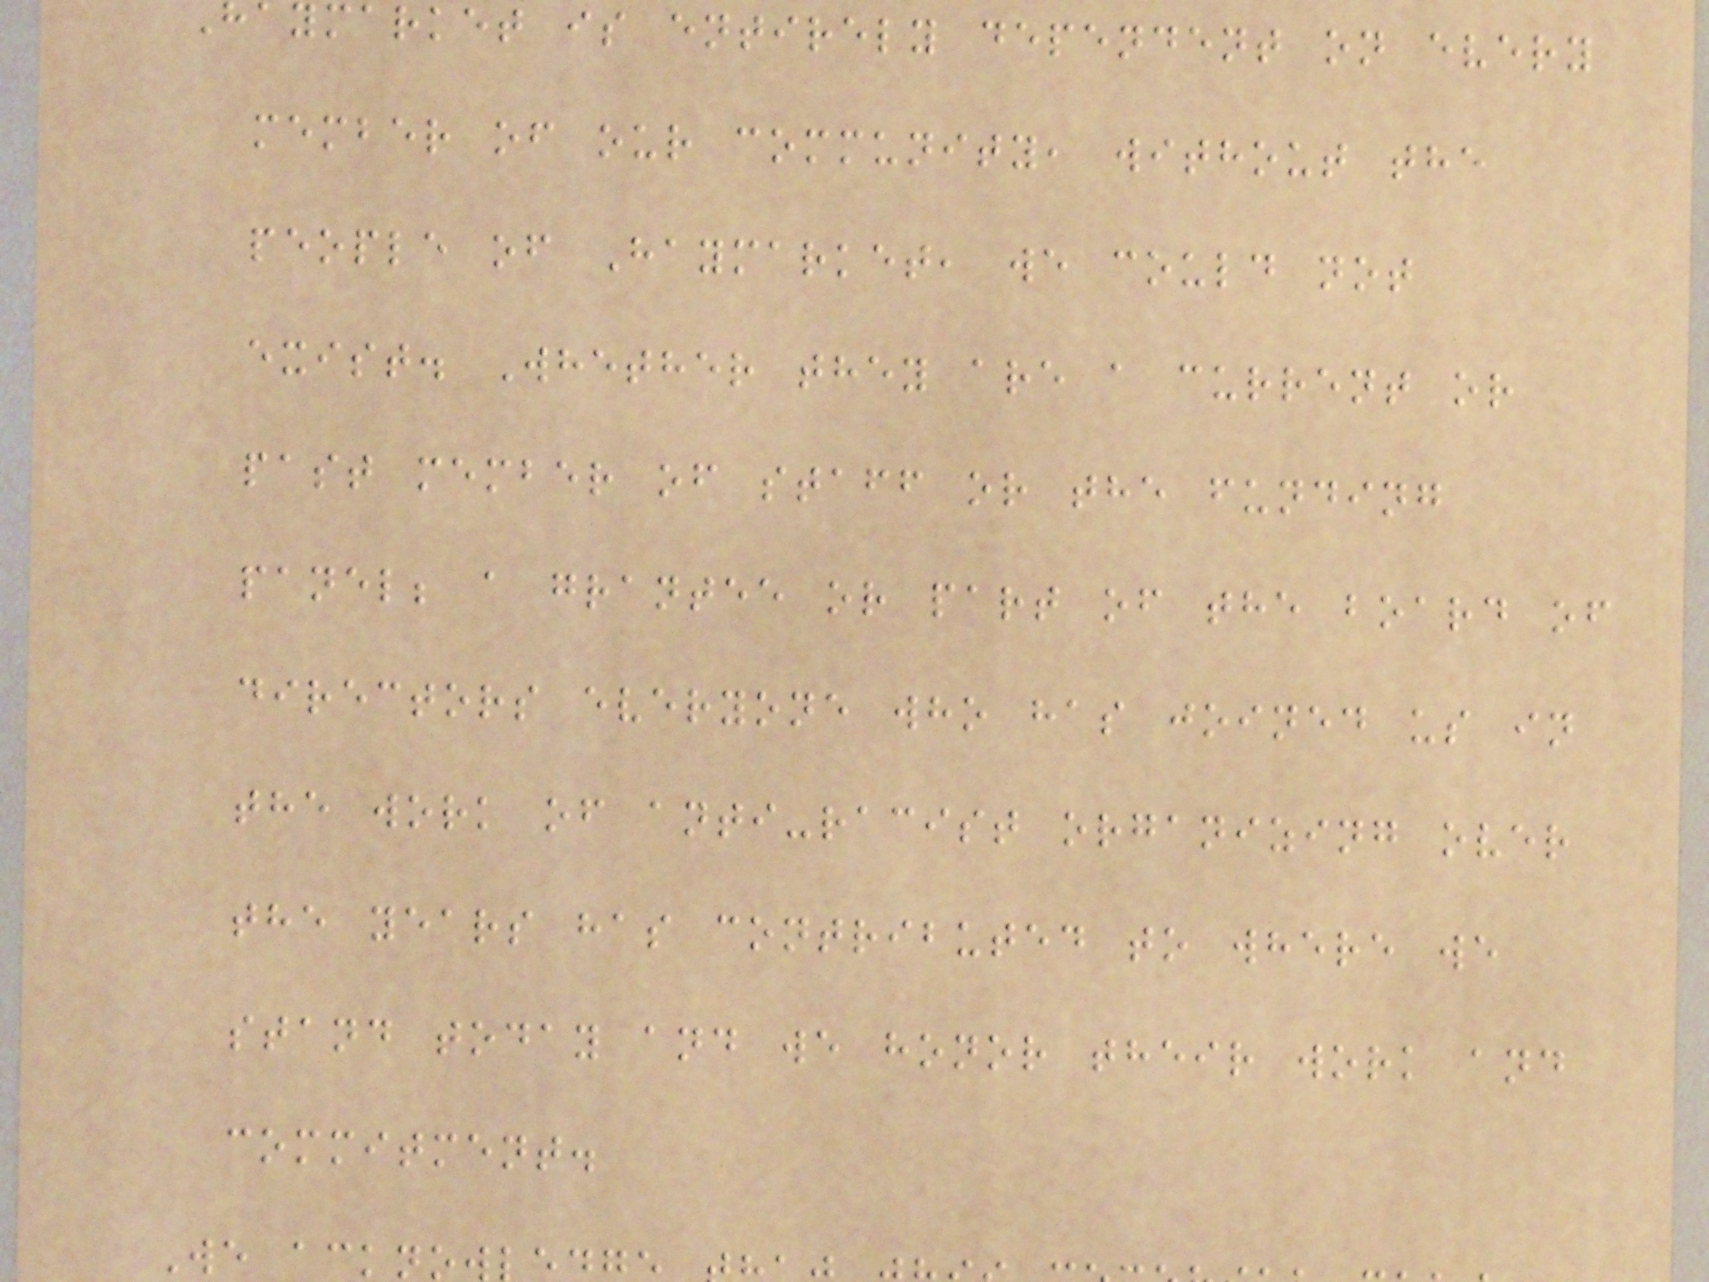aymarket is entirely dependent on every
member of our community, without the
people of Haymarket, we could not
exist. Whether they are a current or
past member of staff or the funding
panel; a grantee or part of the board of
directors everyone who has joined us in
the work of anti-racist organizing over
the years has contributed to where we
stand today and we honor their work and
commitment.
